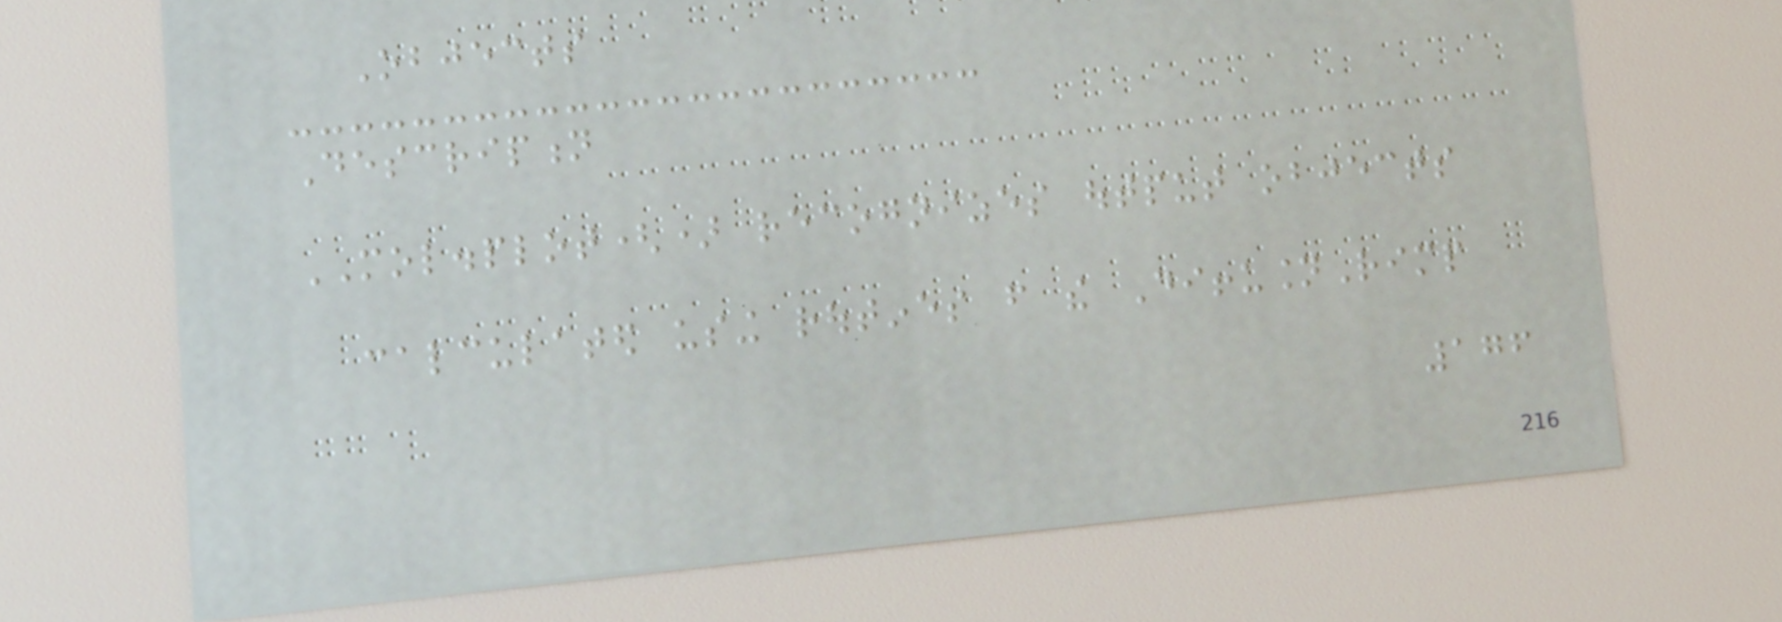Objects
Description
MOL.plot() recognizes output objects
calculated using routines from the DiffusionRimp
176
